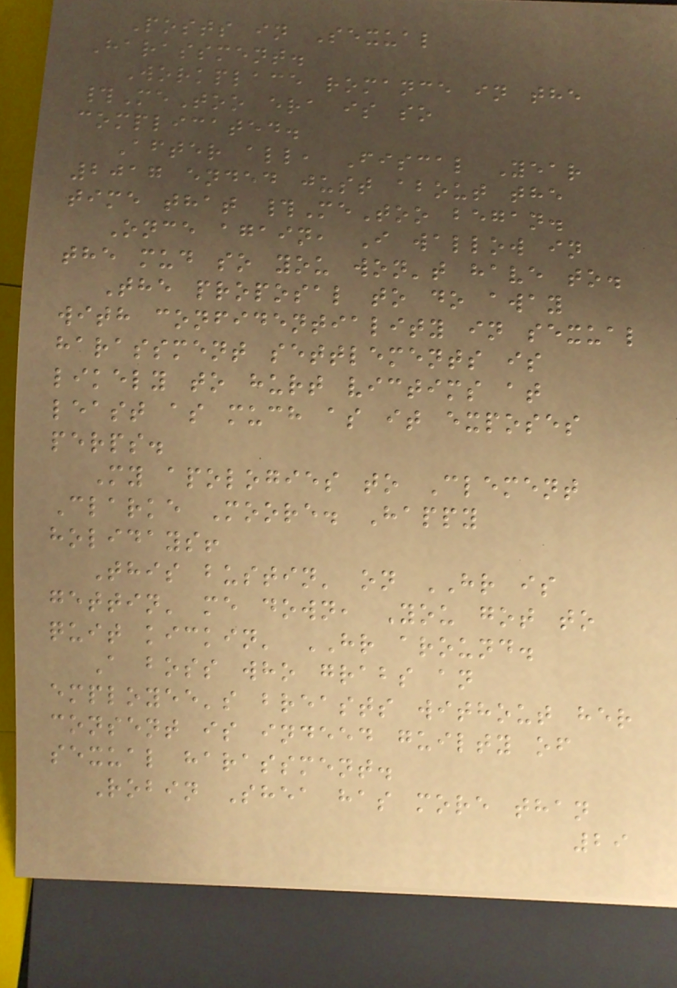Posts in Sexual
Harassment.
Workplace romance in the
#MeToo era is so
complicated.
After all, Fiscal Year
2017 ended just about the
time that #MeToo began.
Once again, I wallow in
the mud so you won't have to.
The proposal to do away
with confidentiality in sexual
harassment settlements is
likely to hurt victims at
least as much as it exposes
perps.
My apologies to Clement
Clarke Moore. Happy
holidays!
This bustin' on HR is
gettin' me down, You got to
quit kickin' HR around.
A boss who grabs an
employee's breasts without her
consent is indeed guilty of
sexual harassment.
Robin Shea has more than
29
